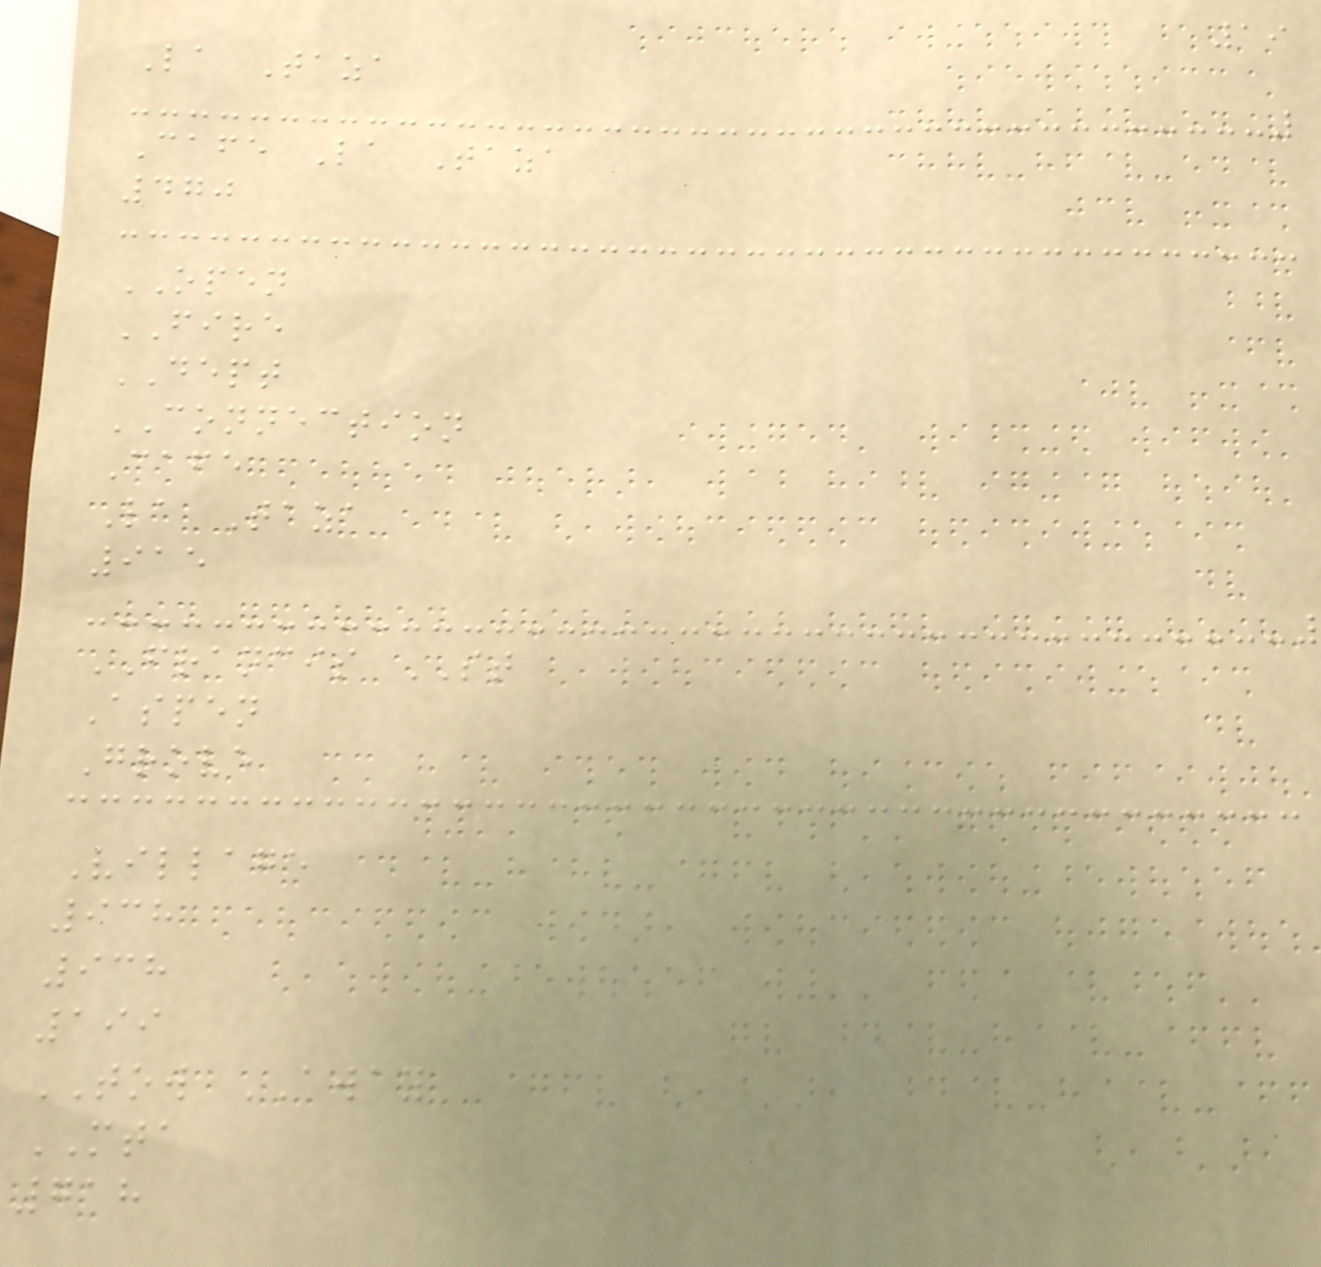19
La Taza
Cafe La Taza
470
OPEN
FIRE
DEPT
CONNECTION
Cafe
La Taza
915
FRANCIS ST
Aspen
Grove
Village
938
938
199
TOW AWAY
MTA
718
